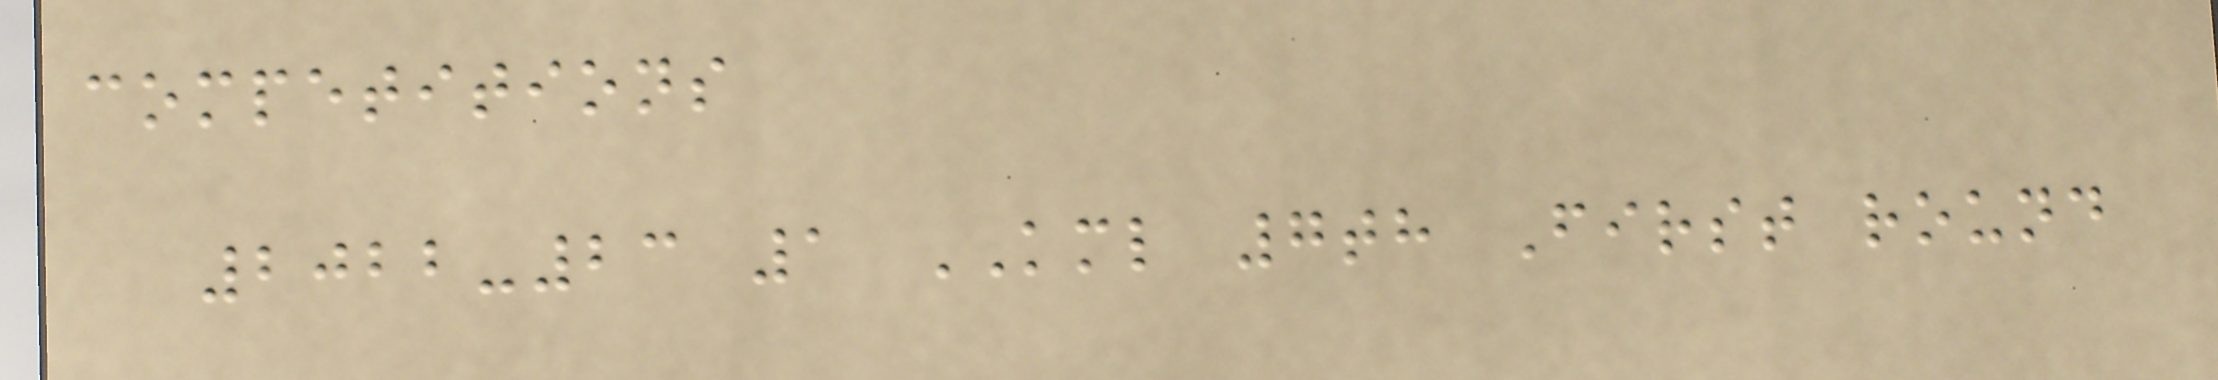competitions
2022-23 1 KML 7th First round
